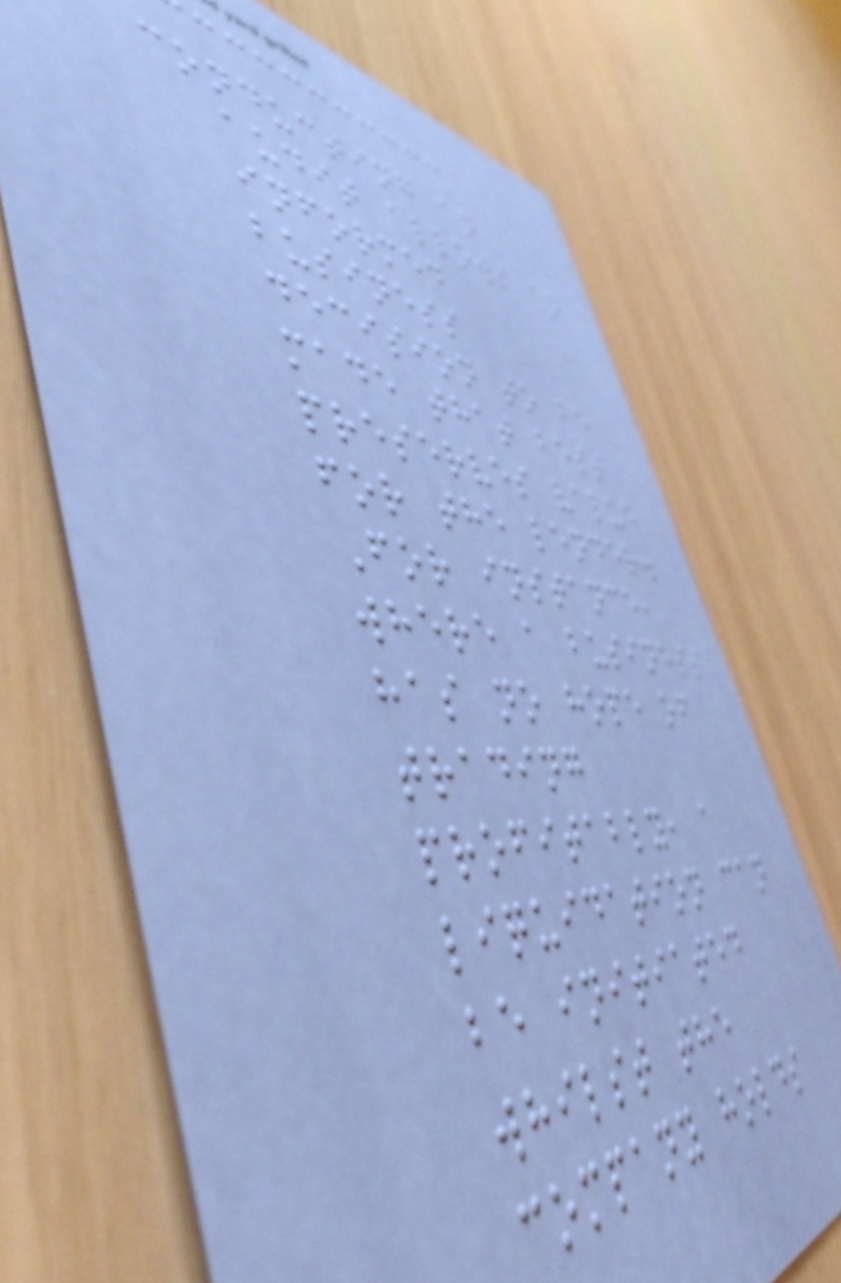conducting an
audit allows an
informed
business
decision to be
made that best
preserves value
for the lender.
For instance,
where a business
has no hope of
trading
profitably, a
liquidation can
be initiated
whilst the
company holds
